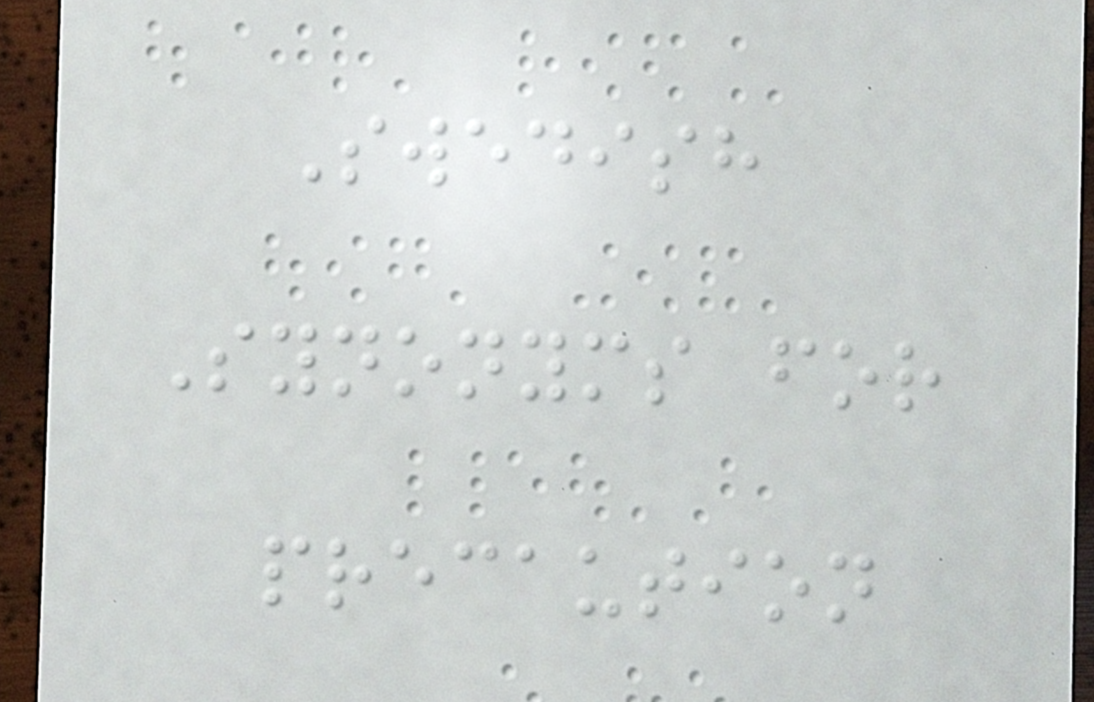Swedish
Synonyms for
precaution
